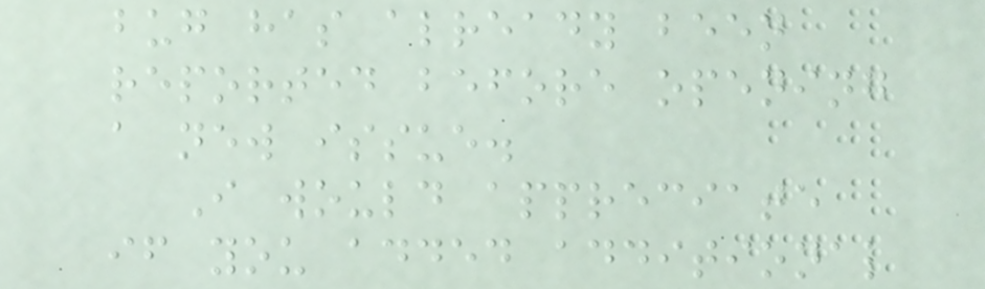bug has already been
reported before opening
a new issue.
I would appreciate
if you added additional
